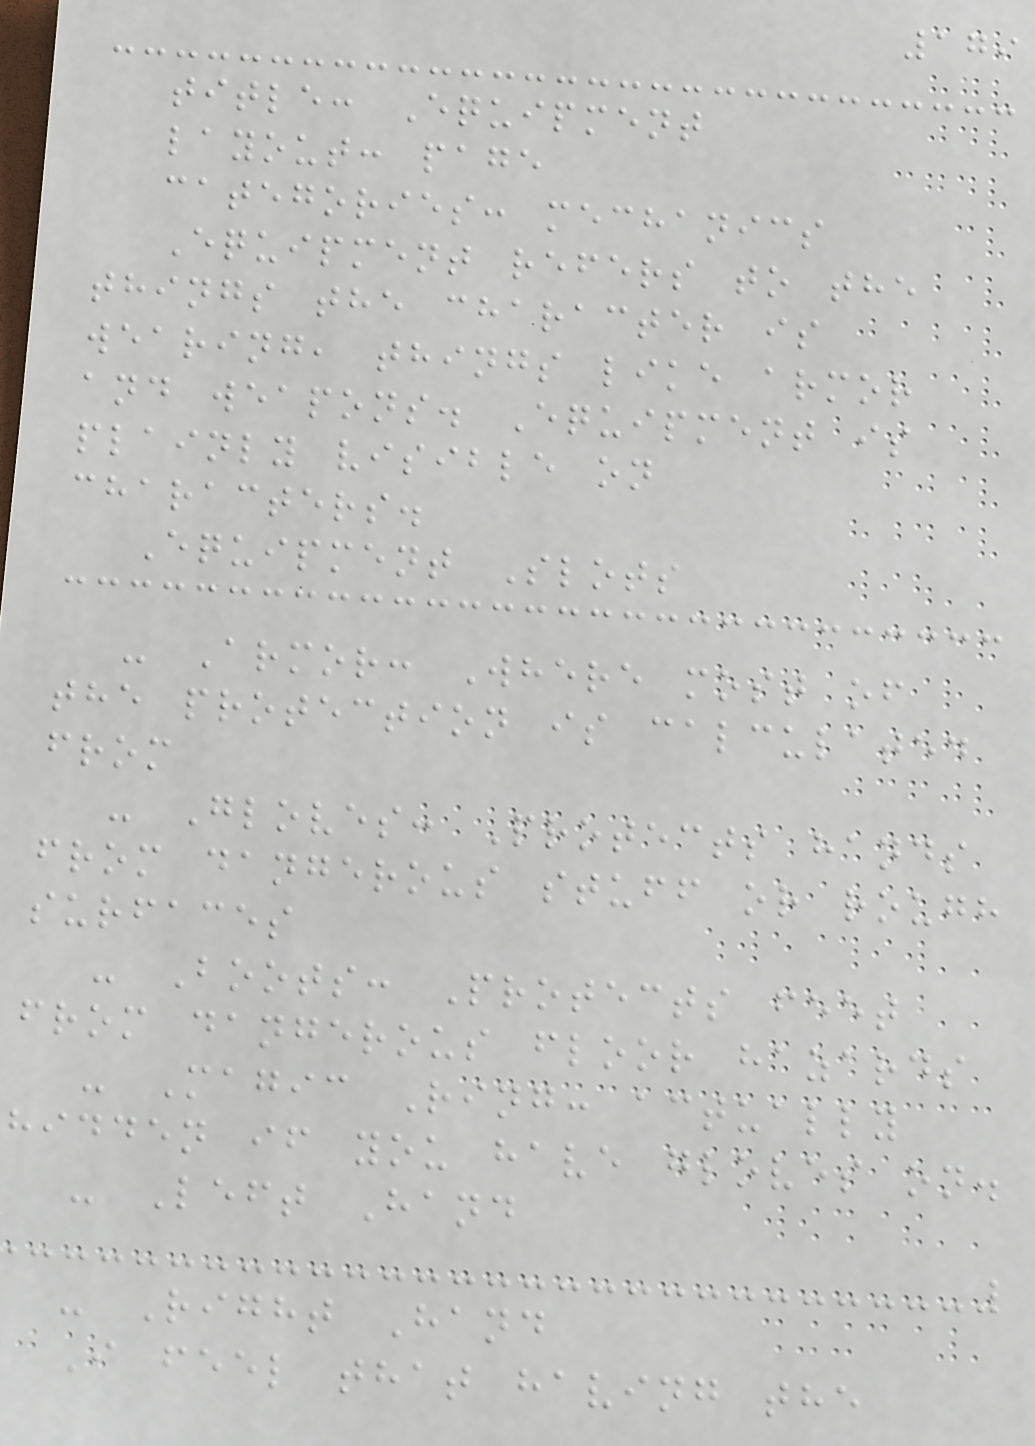179
title: Equipment
layout: page
categories: mechanics
Equipment refers to the
things the character is
wearing, things like armor
and weapons. Equipment is
plainly visible on
characters.
Equipment Slots
- Armor: Where most of
the protection is calculated
from
- Gloves: Protects hands
from dangerous stuff or rough
surfaces
- Boots: Protects feet
from dangerous floor hazards
- Magic Ring: actually
hidden if you have gloves on.
- Left Hand
- Right Hand
I feel that having the
